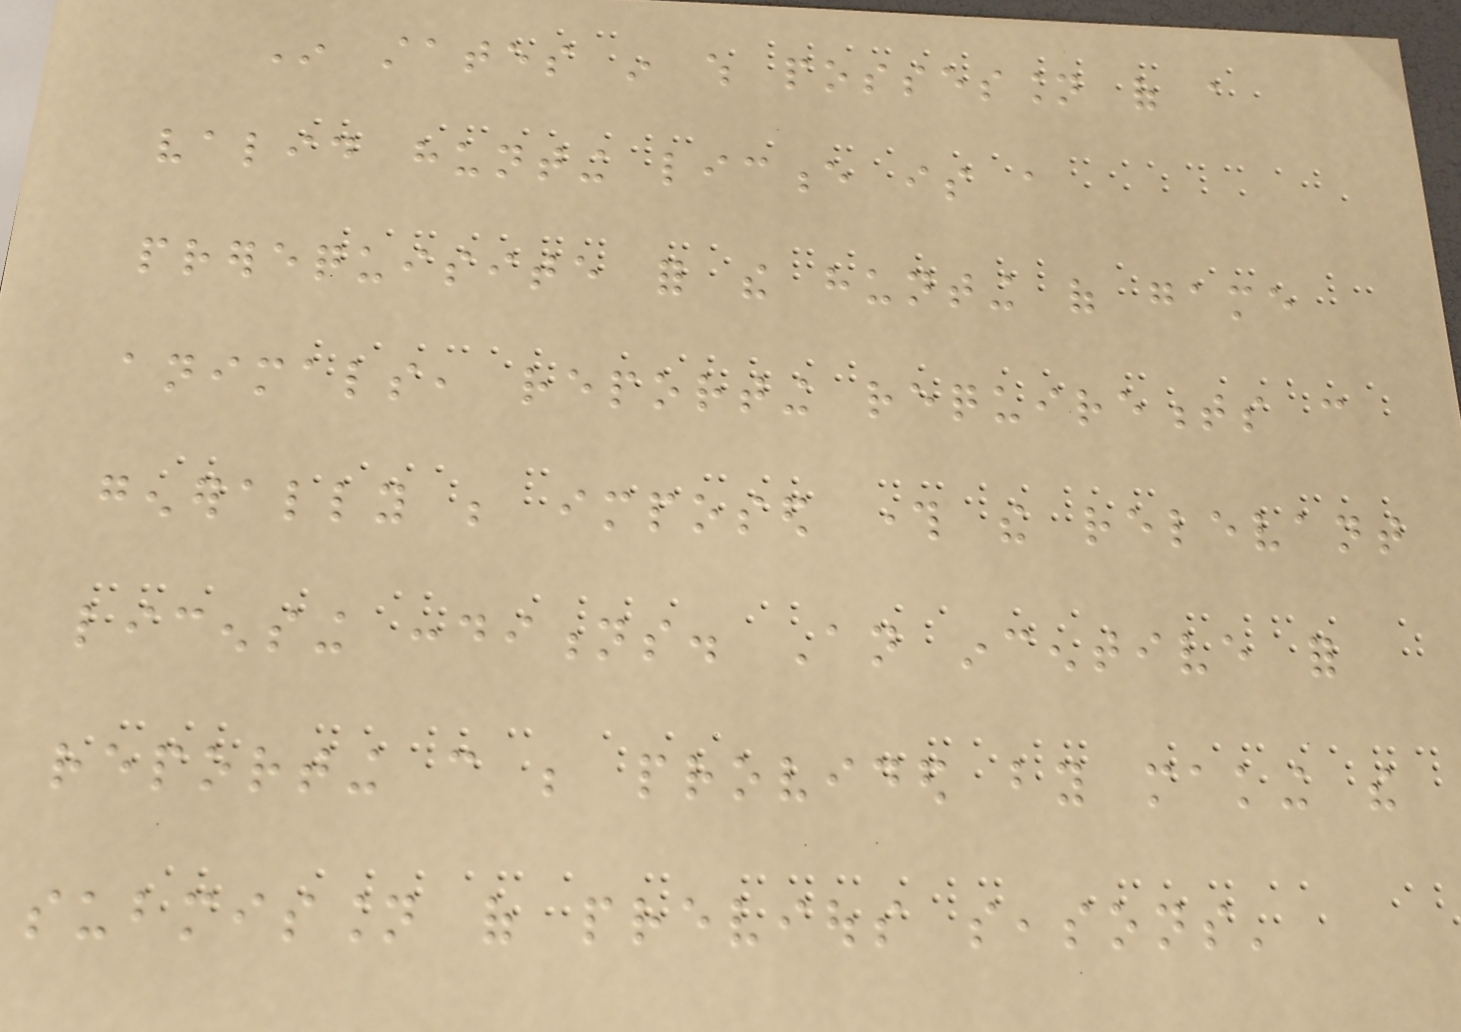In states in which possession of a
valid hunting licence is a
prerequisite for the hunting of game
animals, reporting requirements can
generally be imposed through the relevant
licensing conditions. An incentive for
reporting can be provided by making the
submission of previous seasons'
